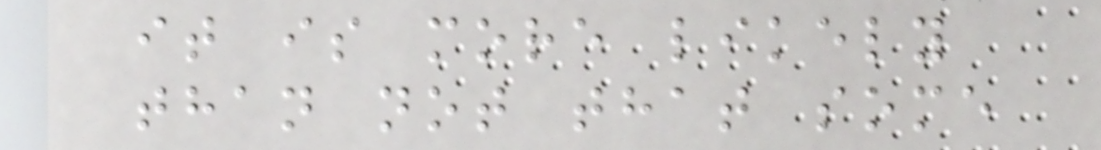it is more likely
than not that some
